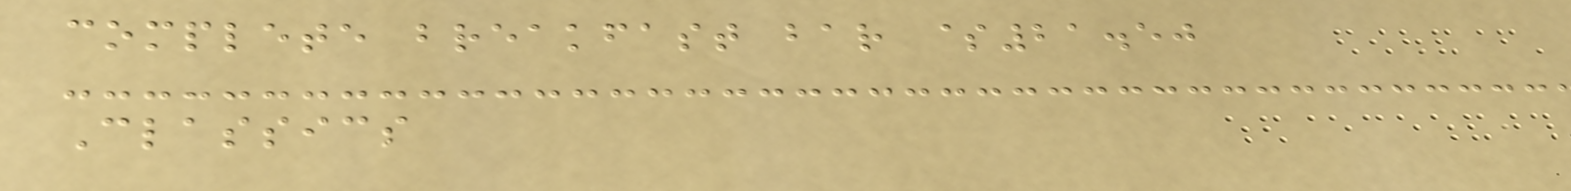complete breakfast bar $21.50
Classics
